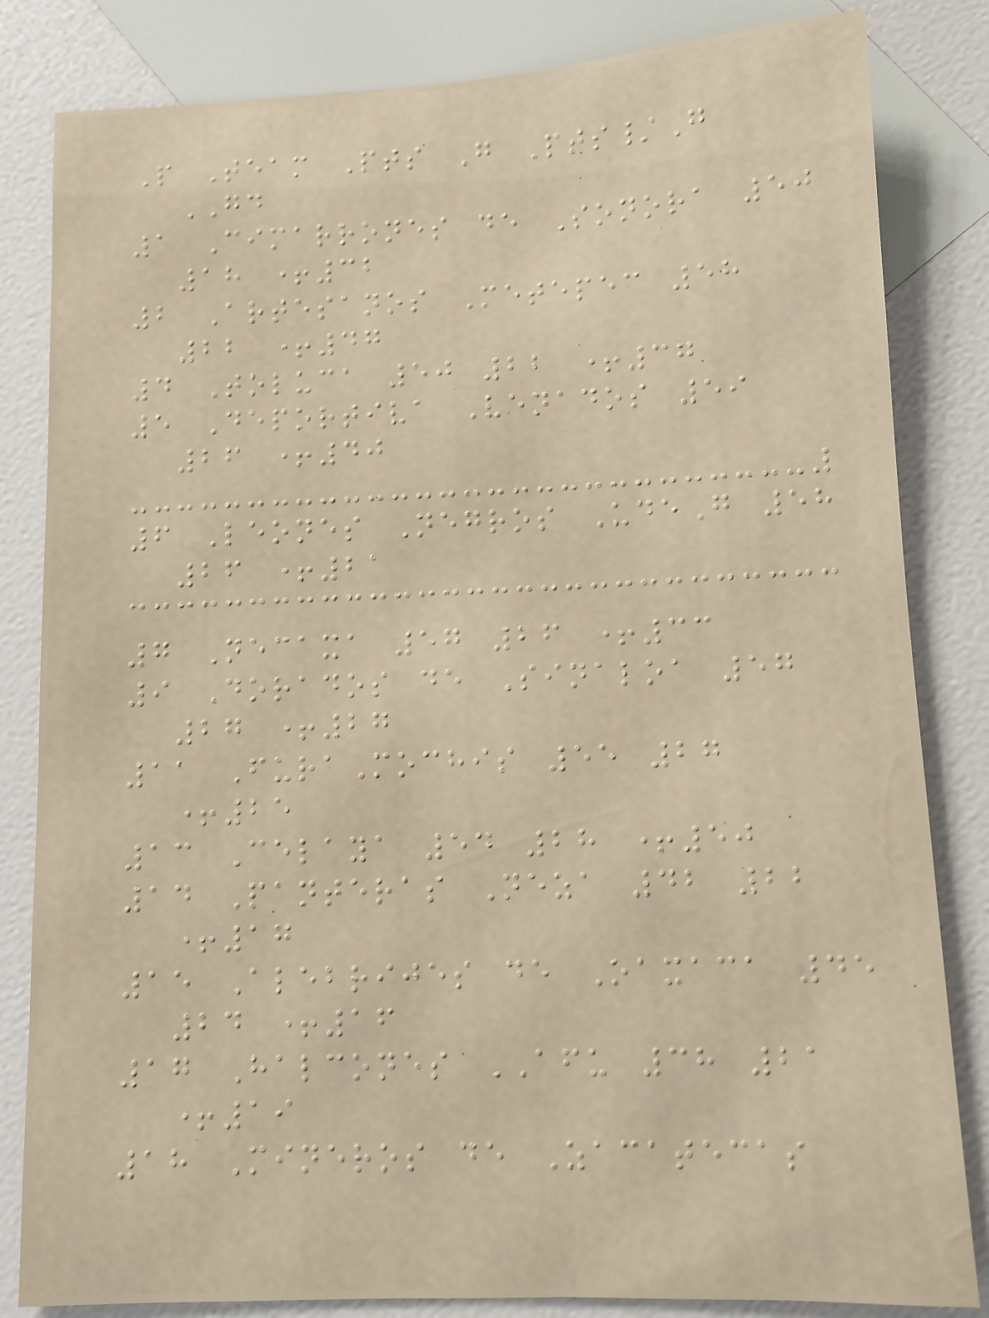P Team Pts G Pts/G
GD
1 Cimarrones de Sonora 50
18 +32
2 Artesanos Metepec 58
22 +47
4 Toluca 50 22 +37
5 Deportiva Venados 59
26 +40
6 Leones Negros UdeG 58
26 +21
7 Necaxa 57 26 +33
9 Dorados de Sinaloa 57
27 +27
11 FuraMochis 55 27
+25
13 Celaya 54 28 +50
14 Panteras Neza 42 22
+17
15 Alebrijes de Oaxaca 45
24 +16
17 Halcones AFU 38 21
+19
18 Mineros de Zacatecas
